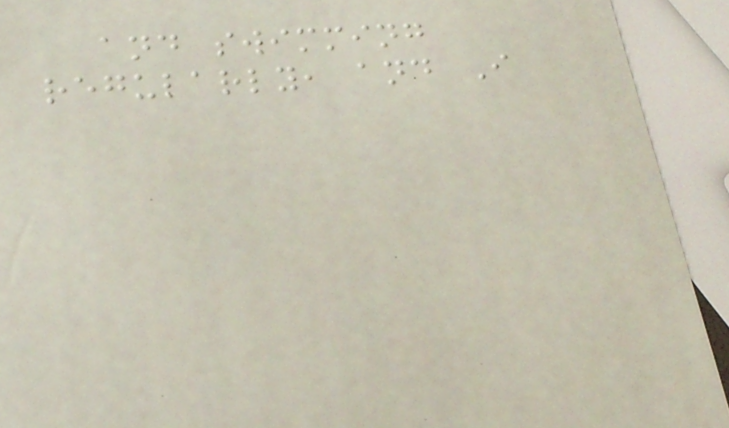and swimming
regularly, and I
